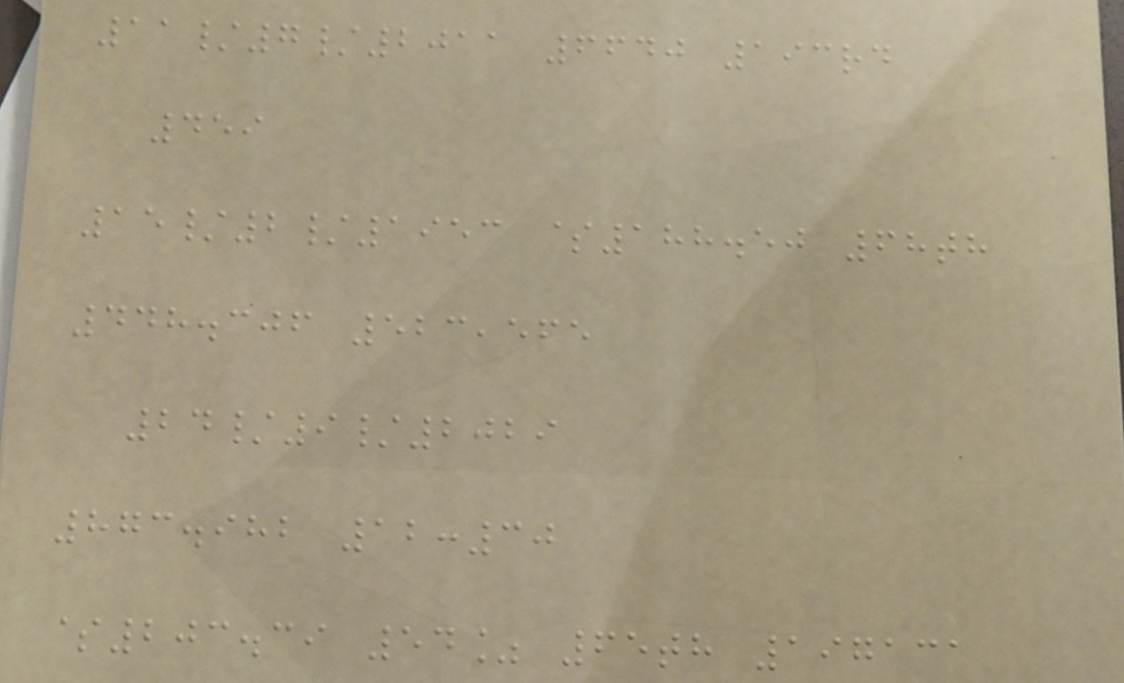11/7/2011 6640 193rd
459
15/2/1953 $188.50 68th
448.306 523,565
24/9/2029
873.982 12:30
$203.39 54% 65th 197131
